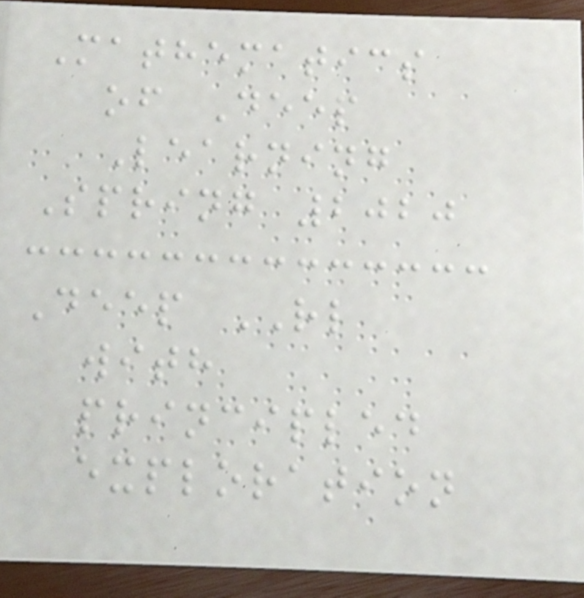Mathematics
of Deep
Learning
Spring 2020
Deep RL
with
principled
exploration
